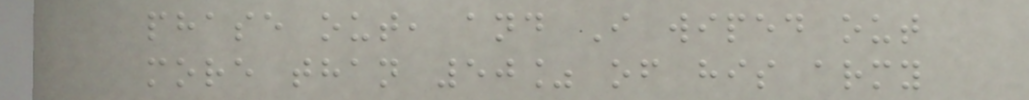phase out, and I wiped out
more than 50% of his army
